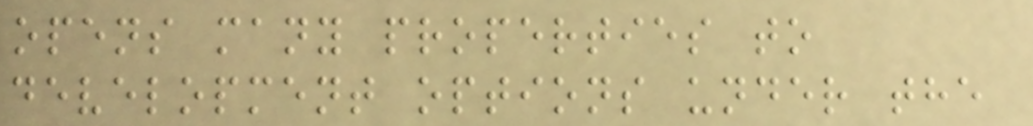opens many properties to
development options under the
